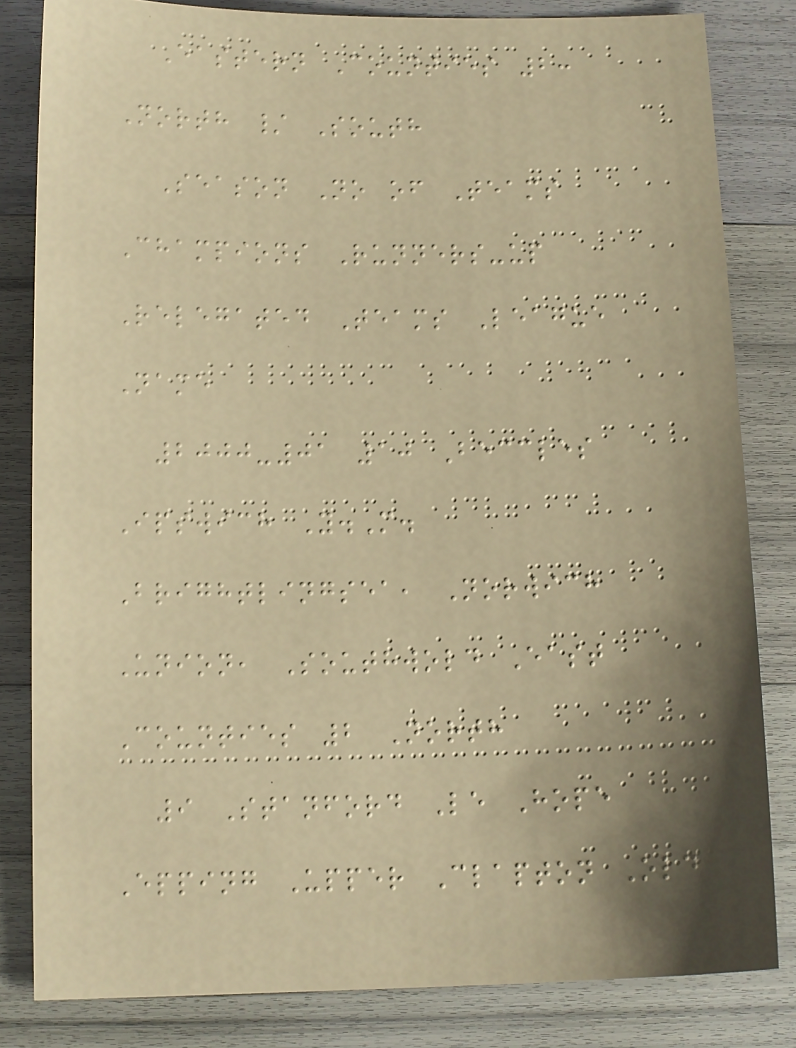Eastern Counties 2:
North / South
Season No of Teams
Champions Runners-up
Relegated Teams League
Name
2000-01 10 Beccles
Ipswich Y.M.
Brightlingsea, Norwich
Union, Southwold East
Counties 2 North
9 Stanford Le Hope
Epping Upper Clapton Old
